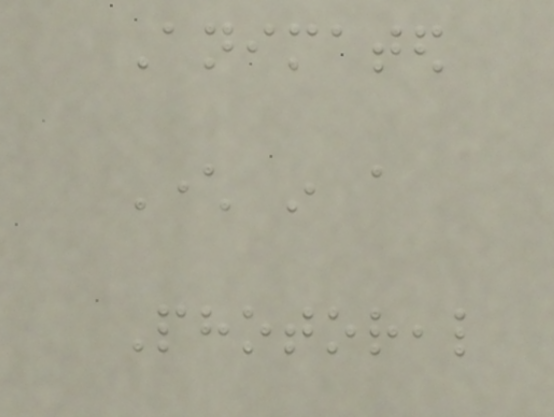Animated
Character in a
Photoreal
